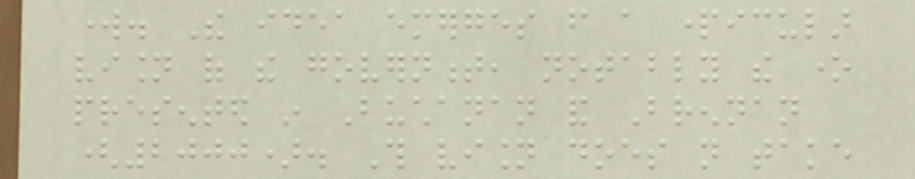work. The idea emerges from a particular
vision of the government, notably the one
presented in Buchanan and Brennan
(2000). This vision does not take
